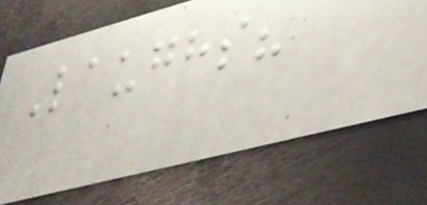Laughs?
